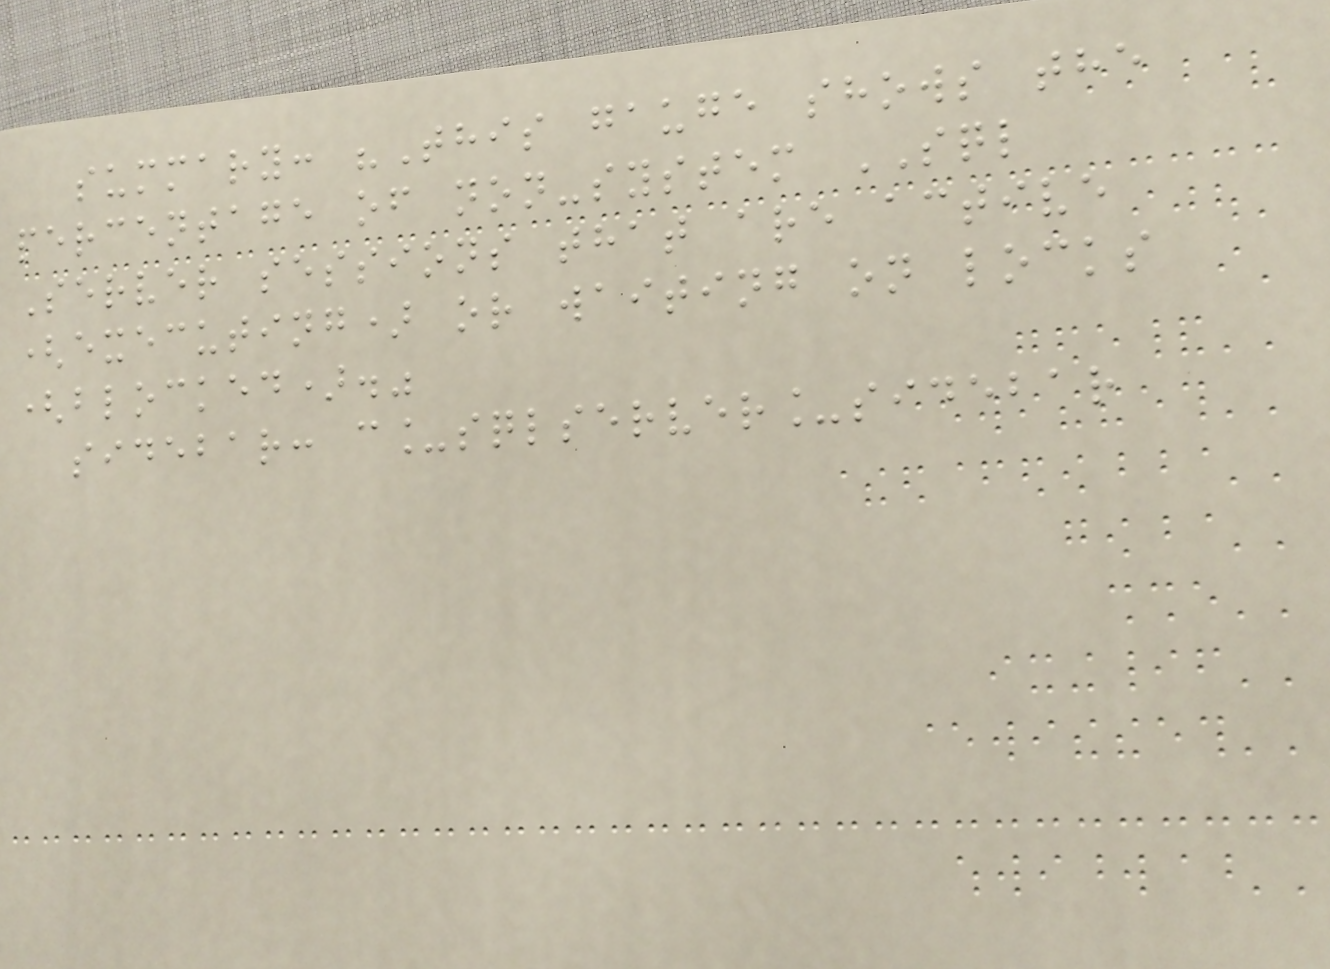summary: "This gauge shows the
percentage of non-system SQL
Server sessions that are active
(executing) or waiting on locks
(blocked)."
sidebar: c_sqlserver_sidebar
